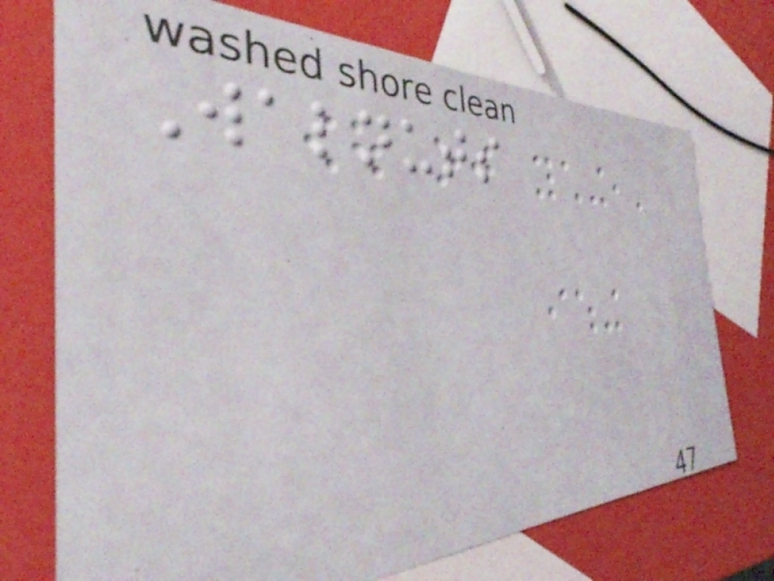Walnuts
